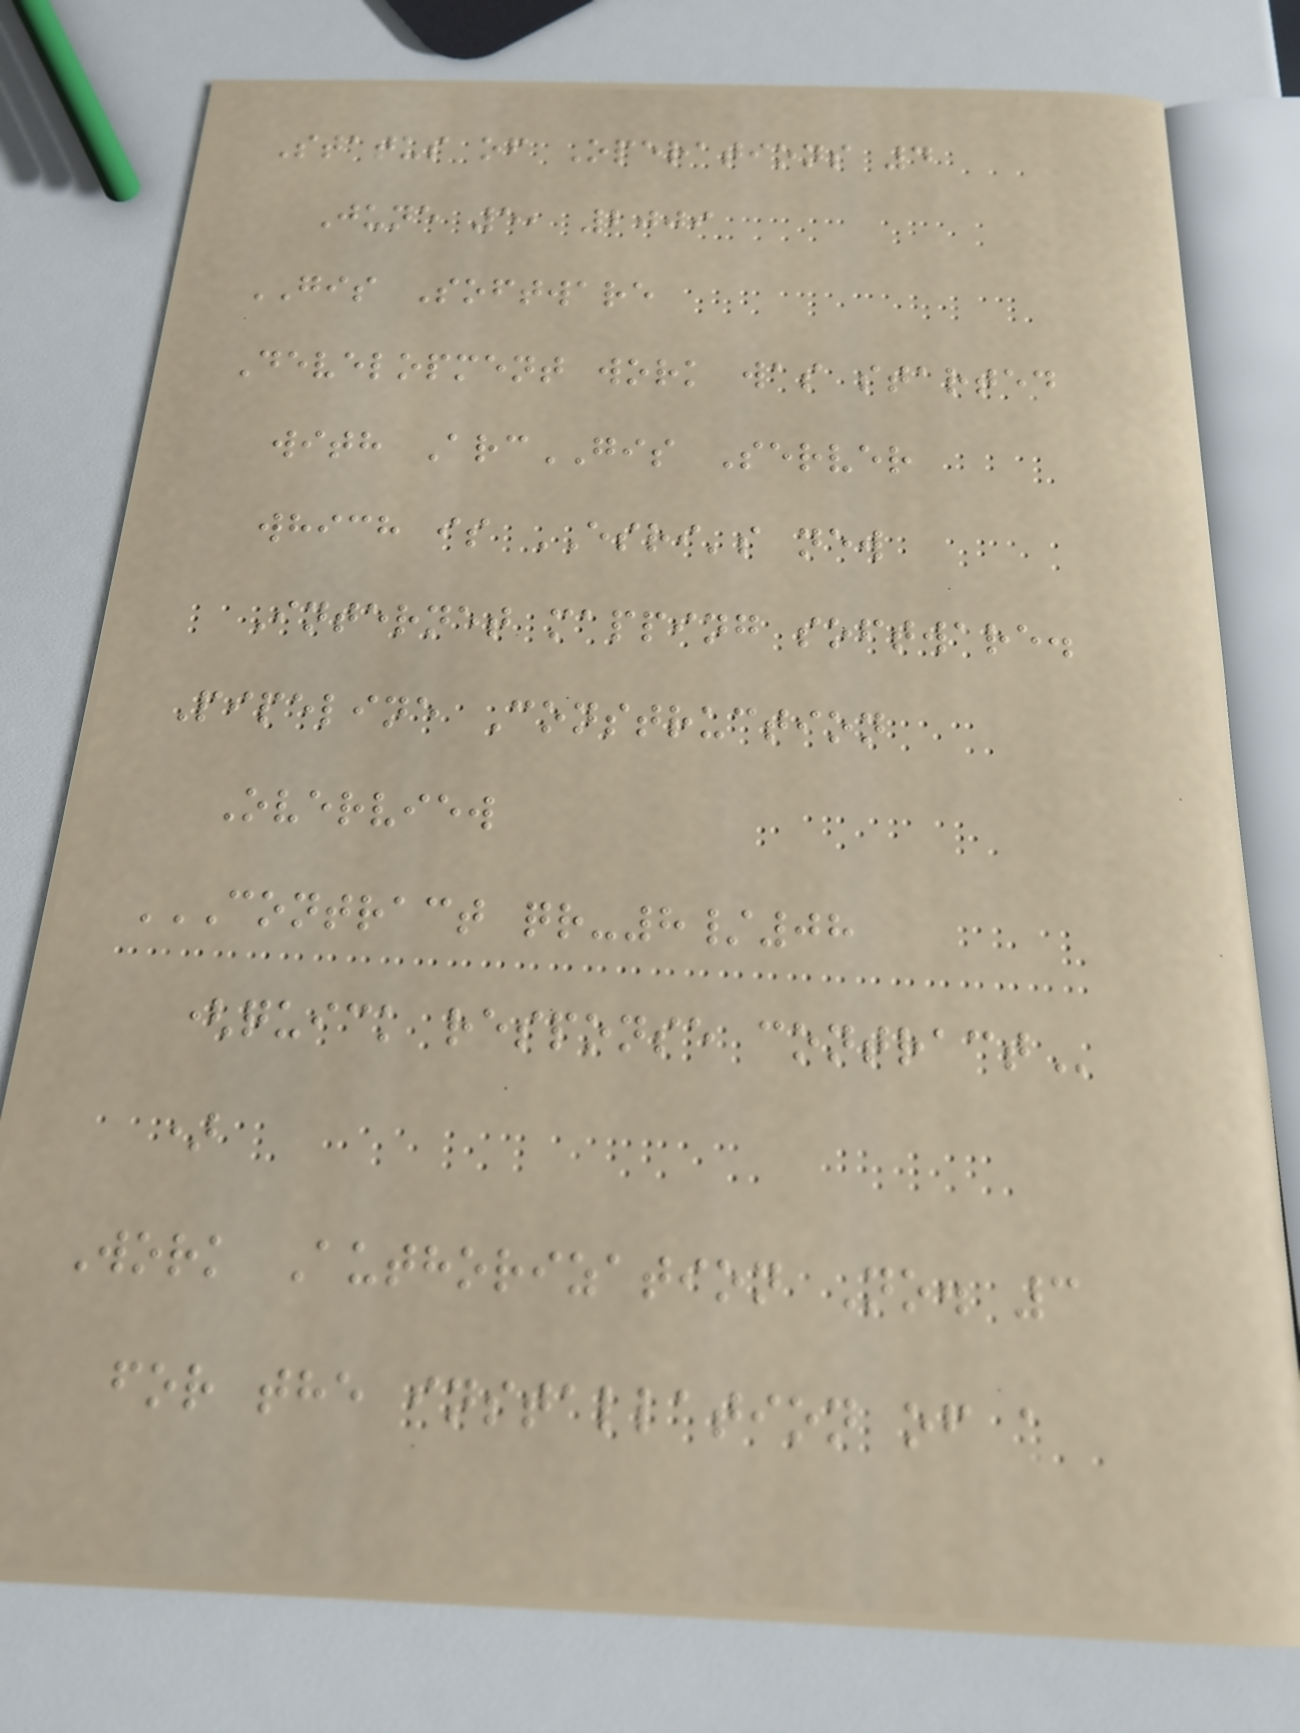Status of Operations 4
June 5, 2009
GIS Software
Development work was started
with ArcGIS Server
which is ESRI's new
Internet mapping software.
Pipeline Construction
Overview
CONTRACT QR-8/08
(QUICK RESPONSE CONTRACT
)
Work Authorization No. 3
for the installation of a
